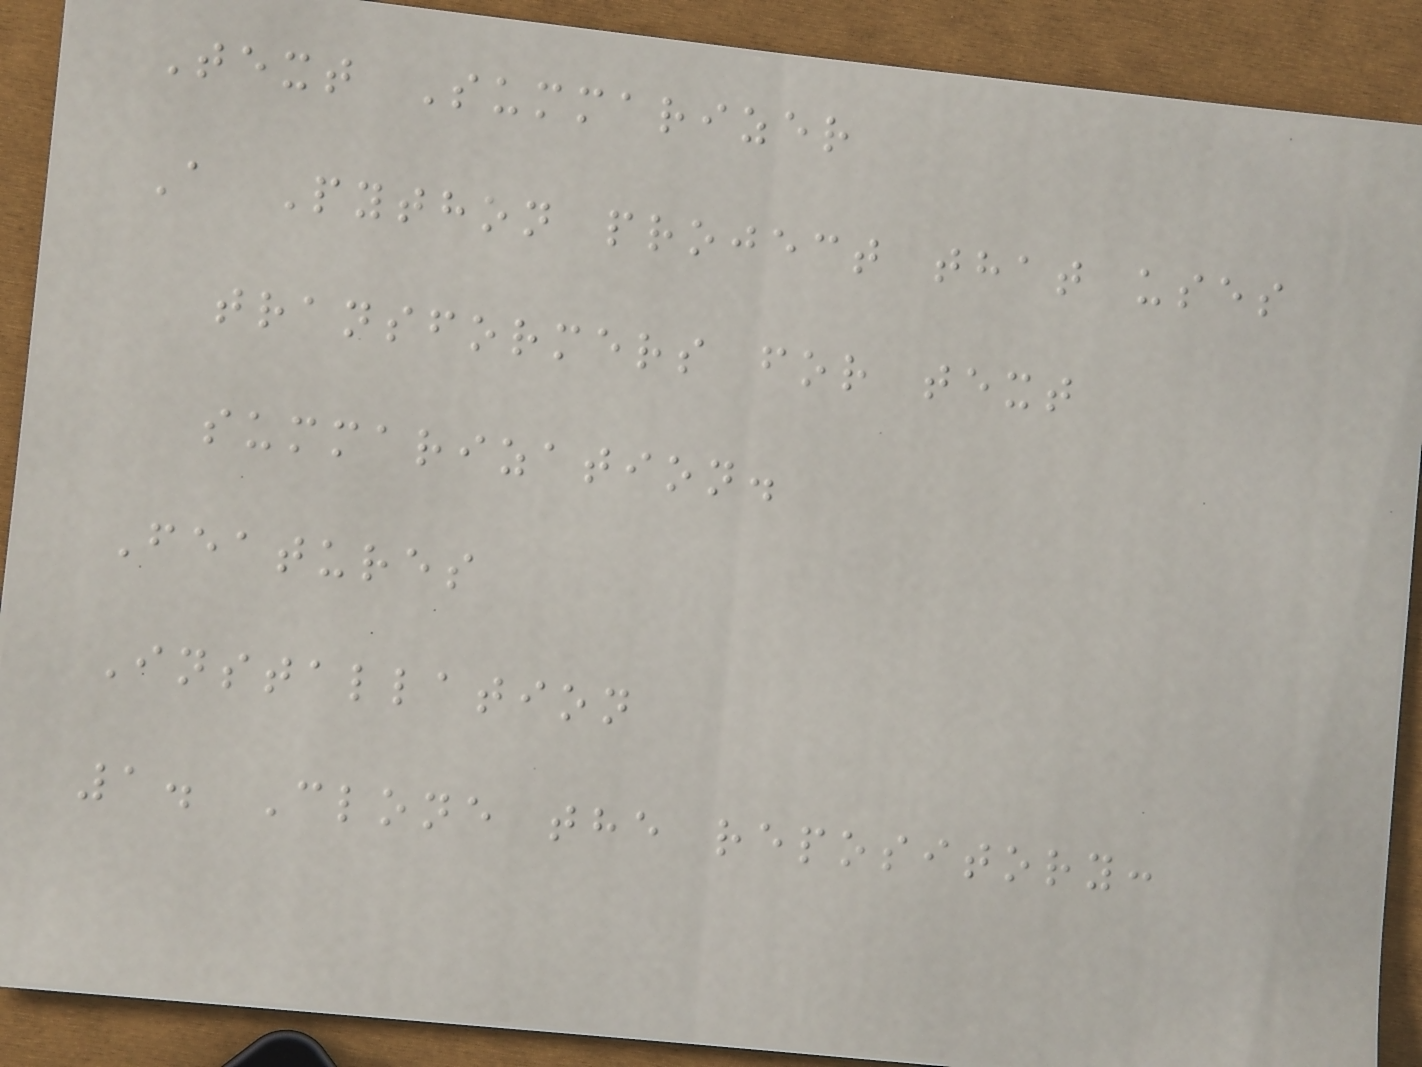Text Summarizer
A Python project that uses
transformers for text
summarization.
Features
Installation
1. Clone the repository:
